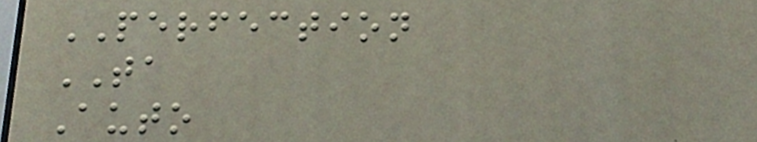PERFECTION
TA
Auto
